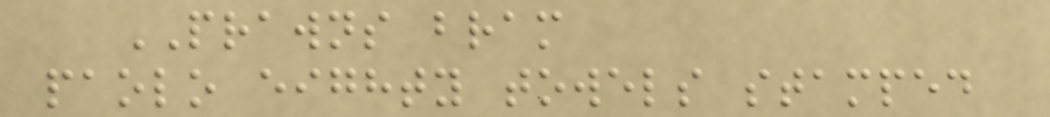PRAWNS bram
paolo eighty towels stamped
